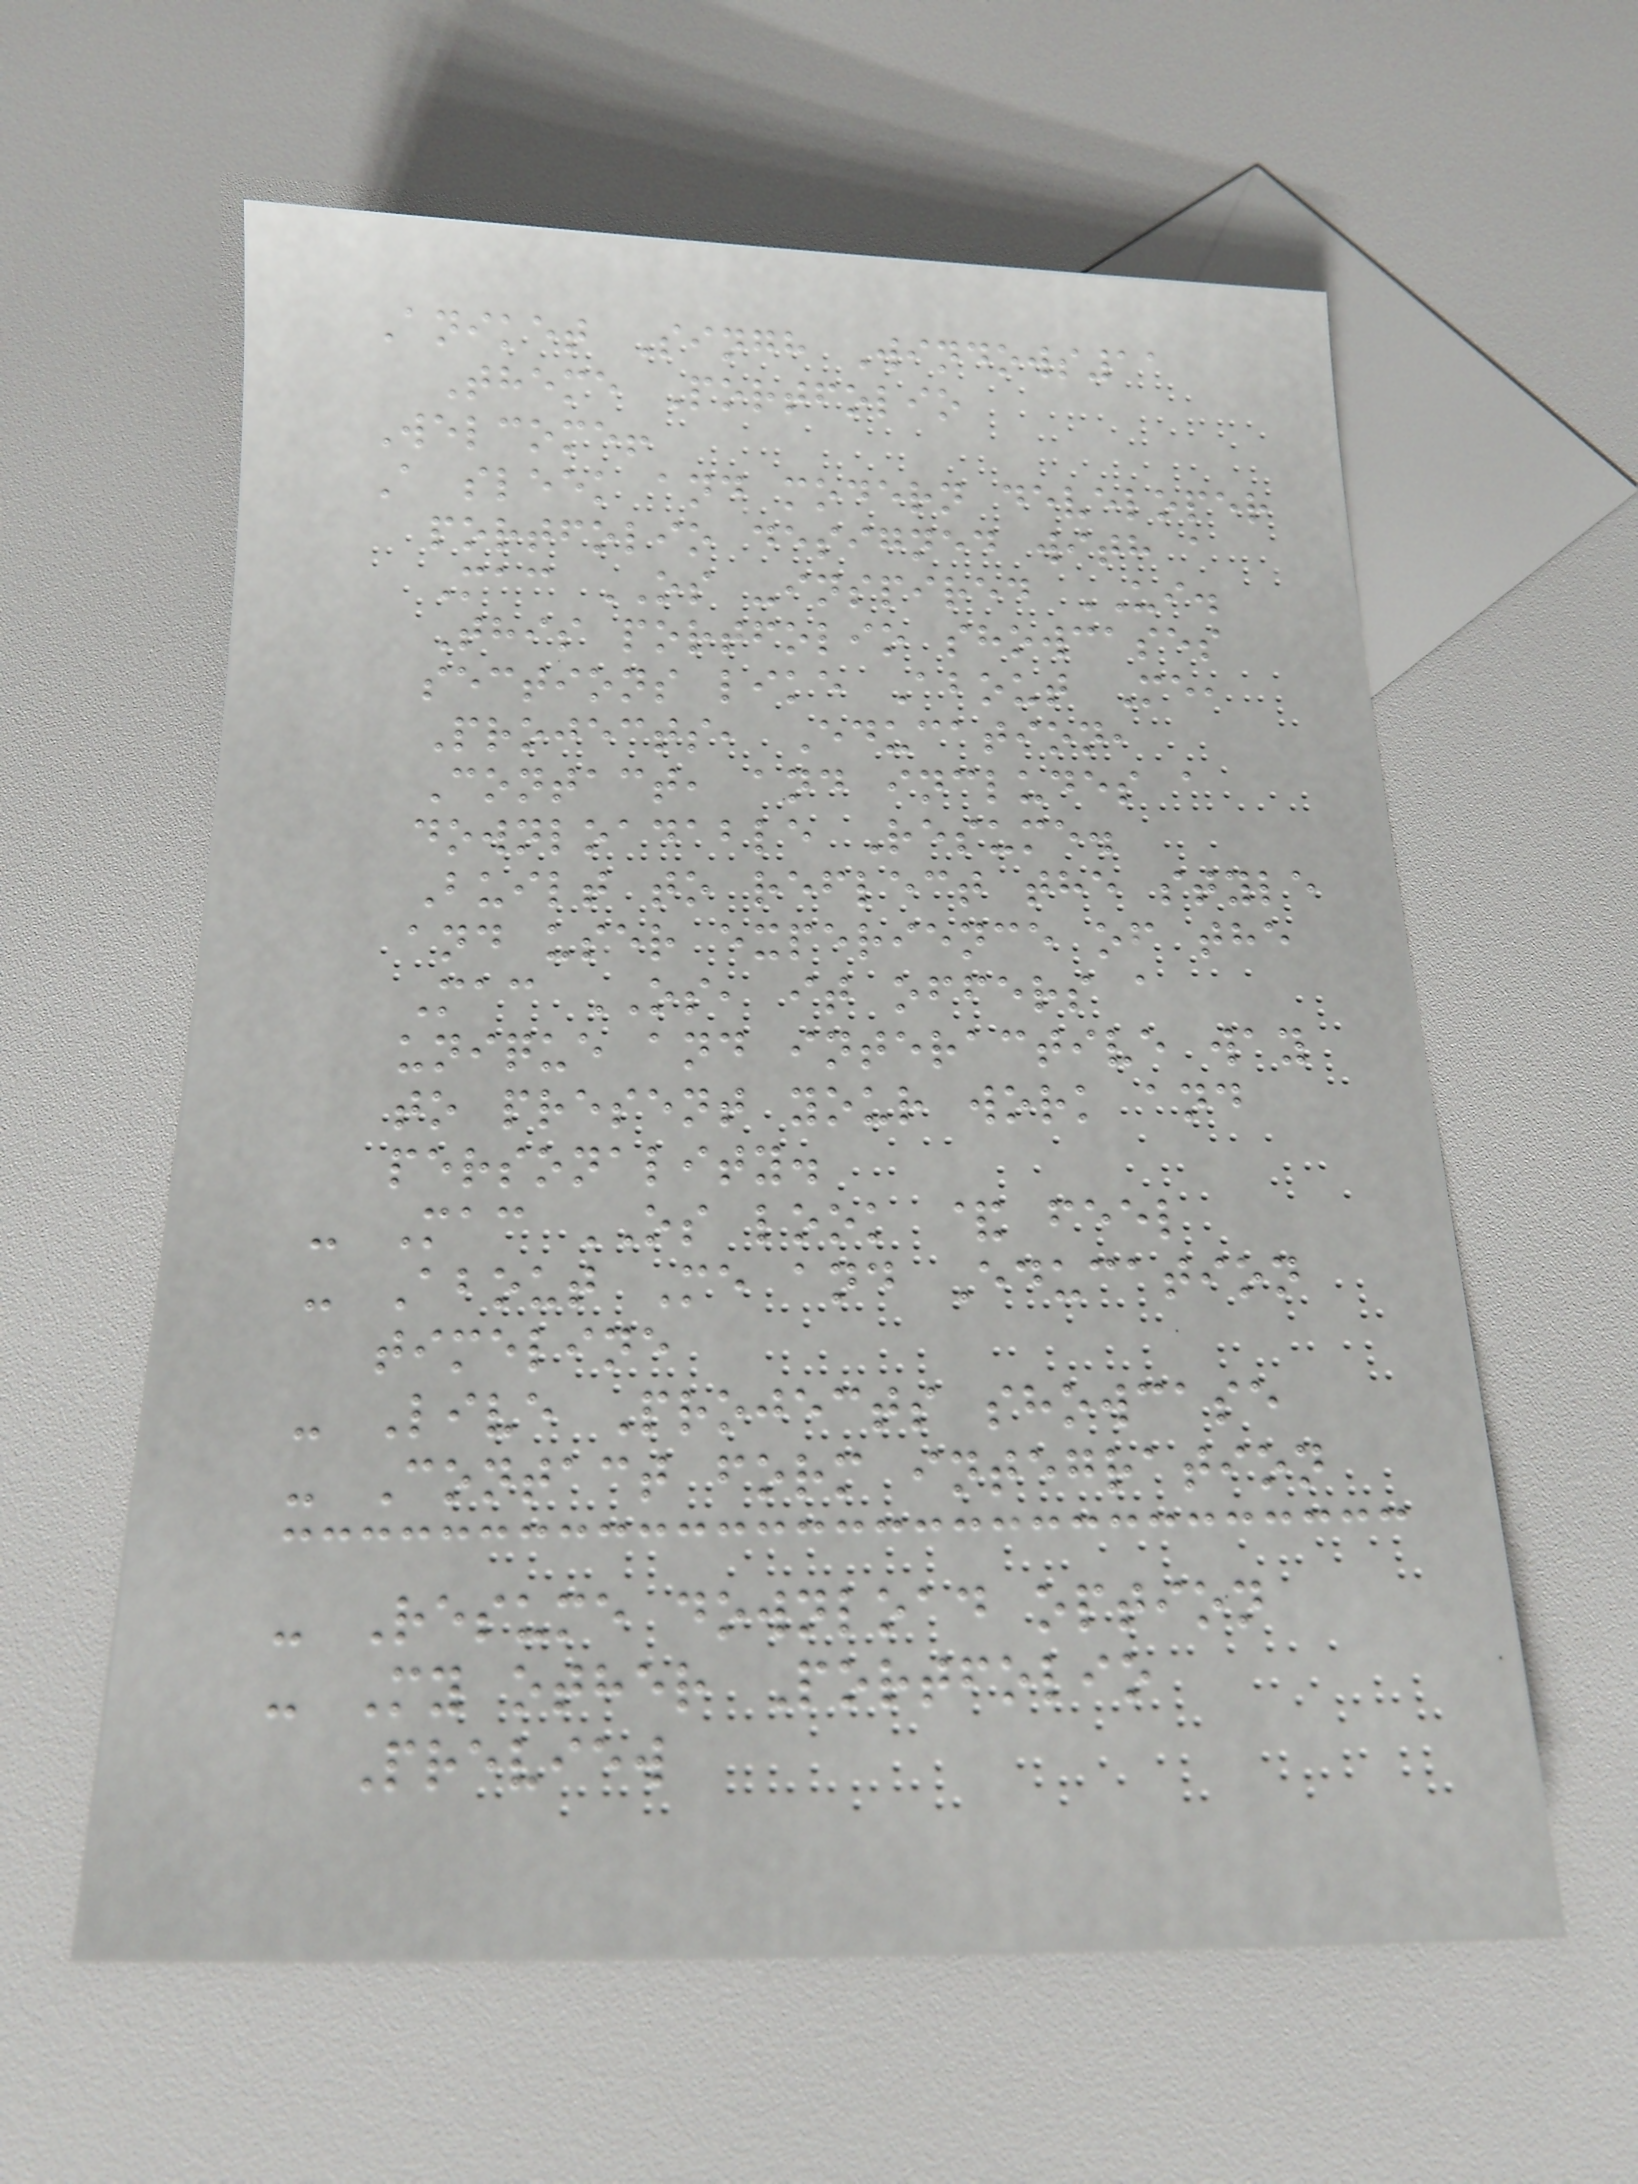Aniket Singh Windows11
Theme Portfolio
Welcome!
A sleek and modern developer
portfolio designed with a
Mac OS -inspired UI.
This portfolio showcases
sections like About Me,
Projects, Education,
Contact, and includes a
downloadable Resume.
Built to reflect the style
and user experience of the
Mac OS, it offers a
unique and interactive way
to present your work and
personality.
- Mac OS look & feel
- About Me and Education
timeline
- Live Projects showcase
- Contact form integration
- Resume download option
- My other Portfolio
Preview
